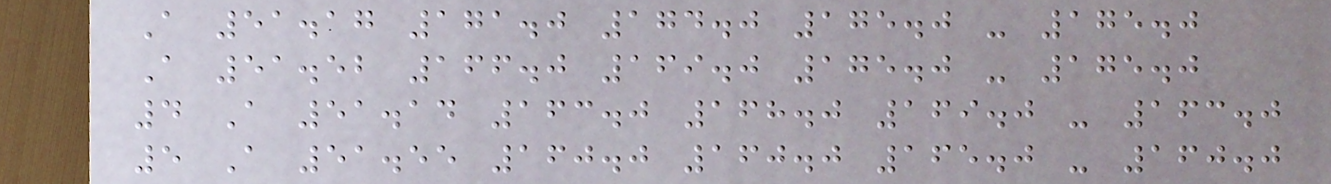A 51.17 171.0 174.0 175.0 - 175.0
A 51.52 166.0 169.0 175.0 - 175.0
4 A 51.14 163.0 168.0 169.0 - 163.0
5 A 51.55 160.0 160.0 165.0 - 160.0
